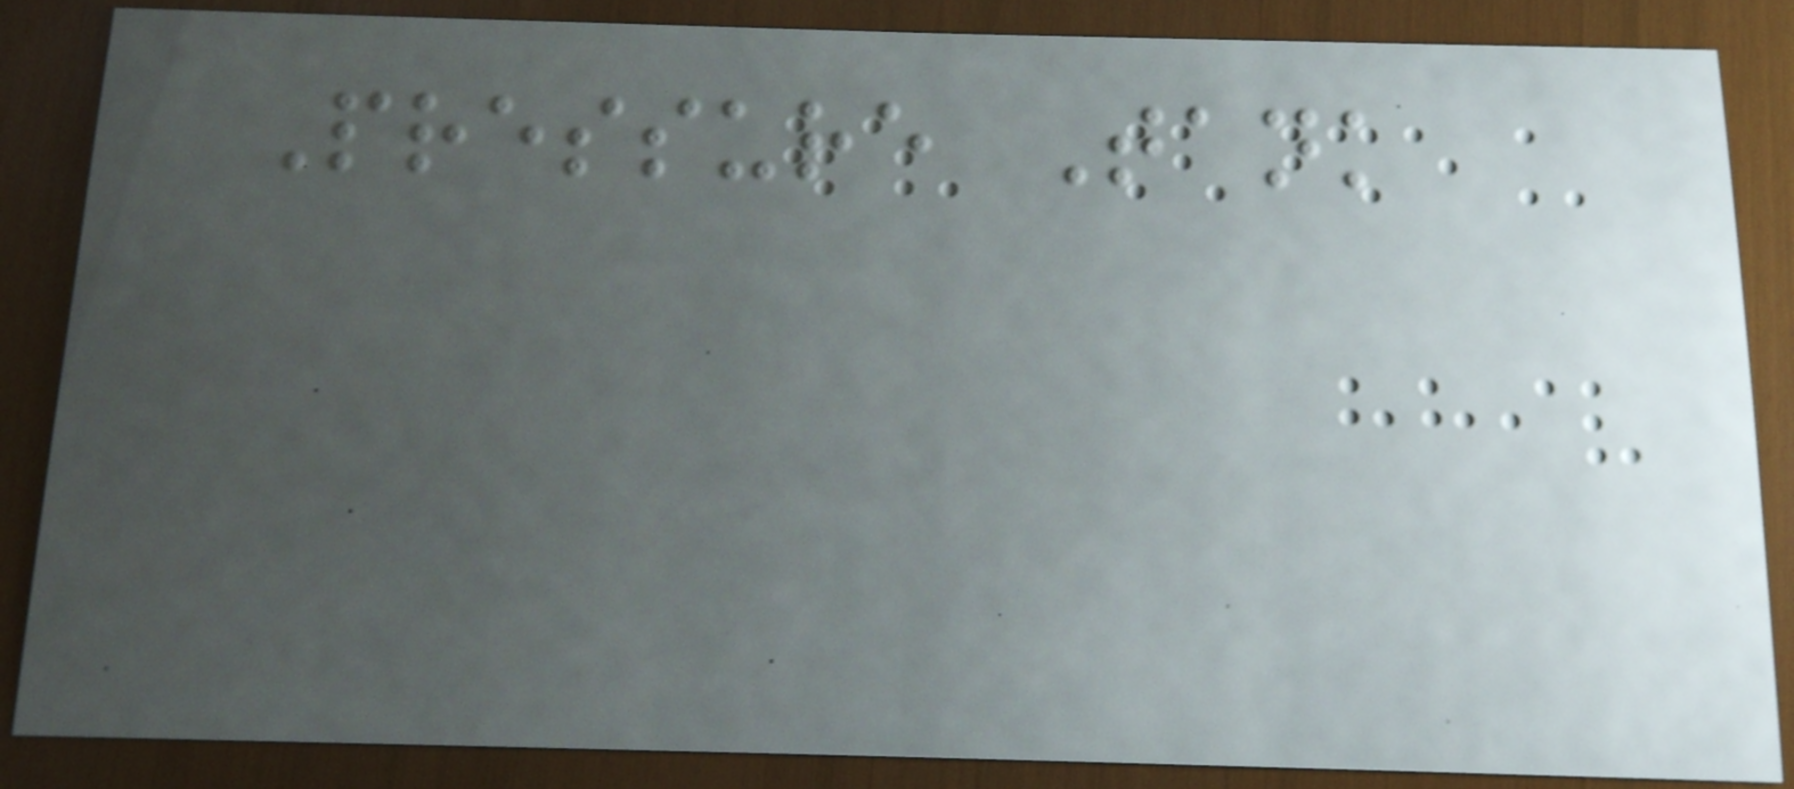Pressure Tank
